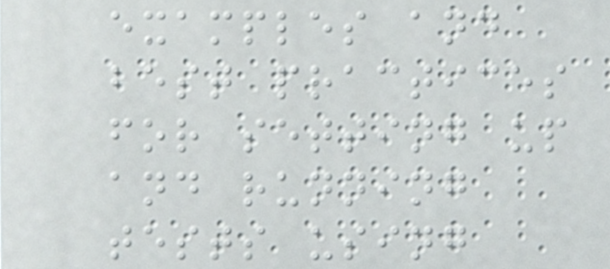examples and
best practices
for setting up
and running
tests using
